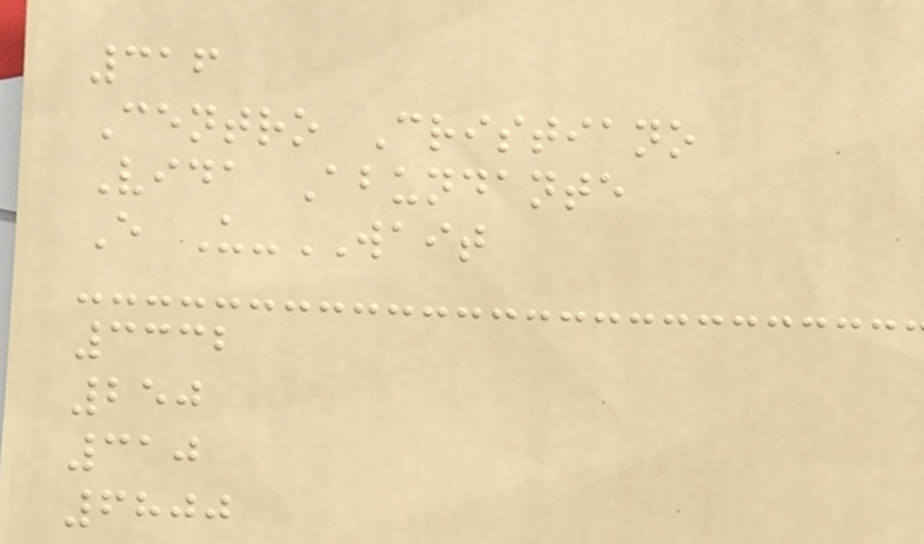316
Centro Cristiano
Vida Abundante
E U-WAIT
3332
250
310
6800
